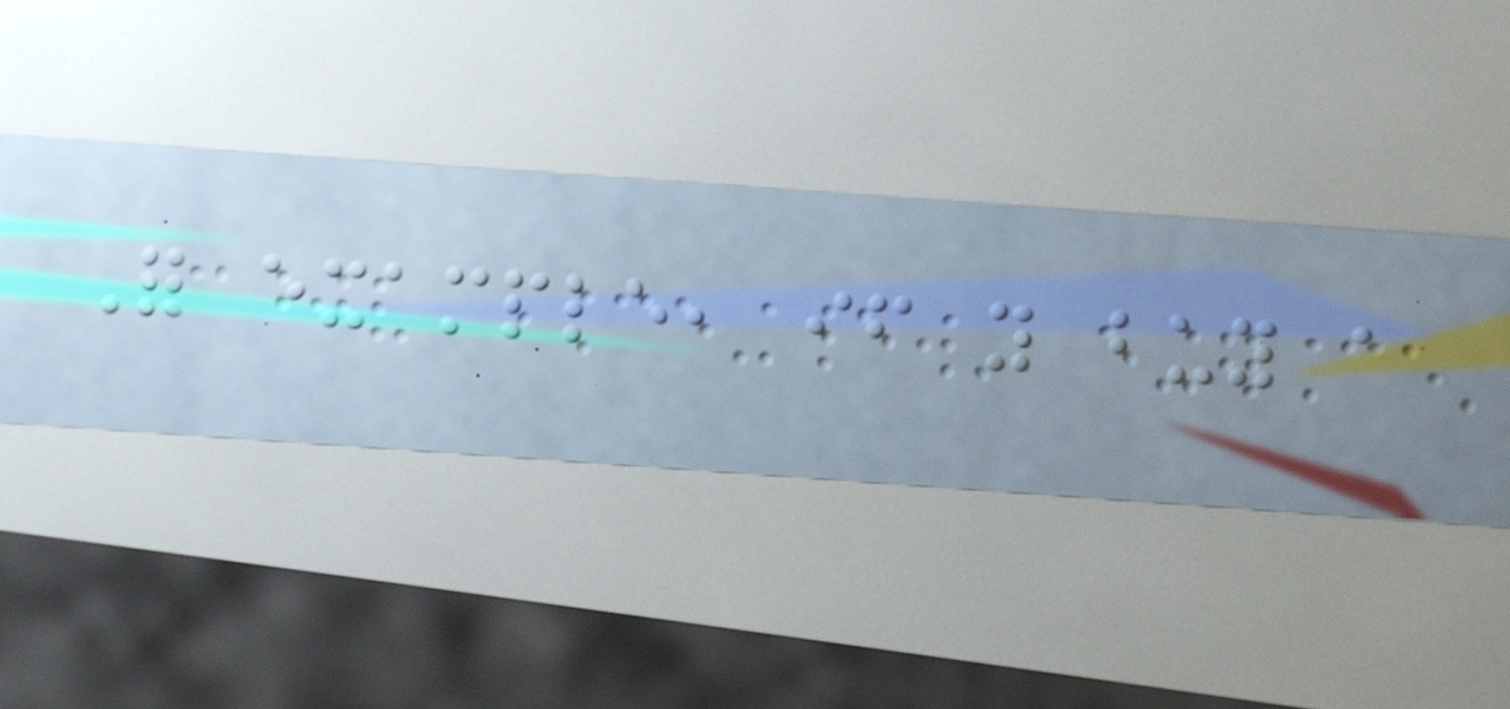For example, if you buy a
